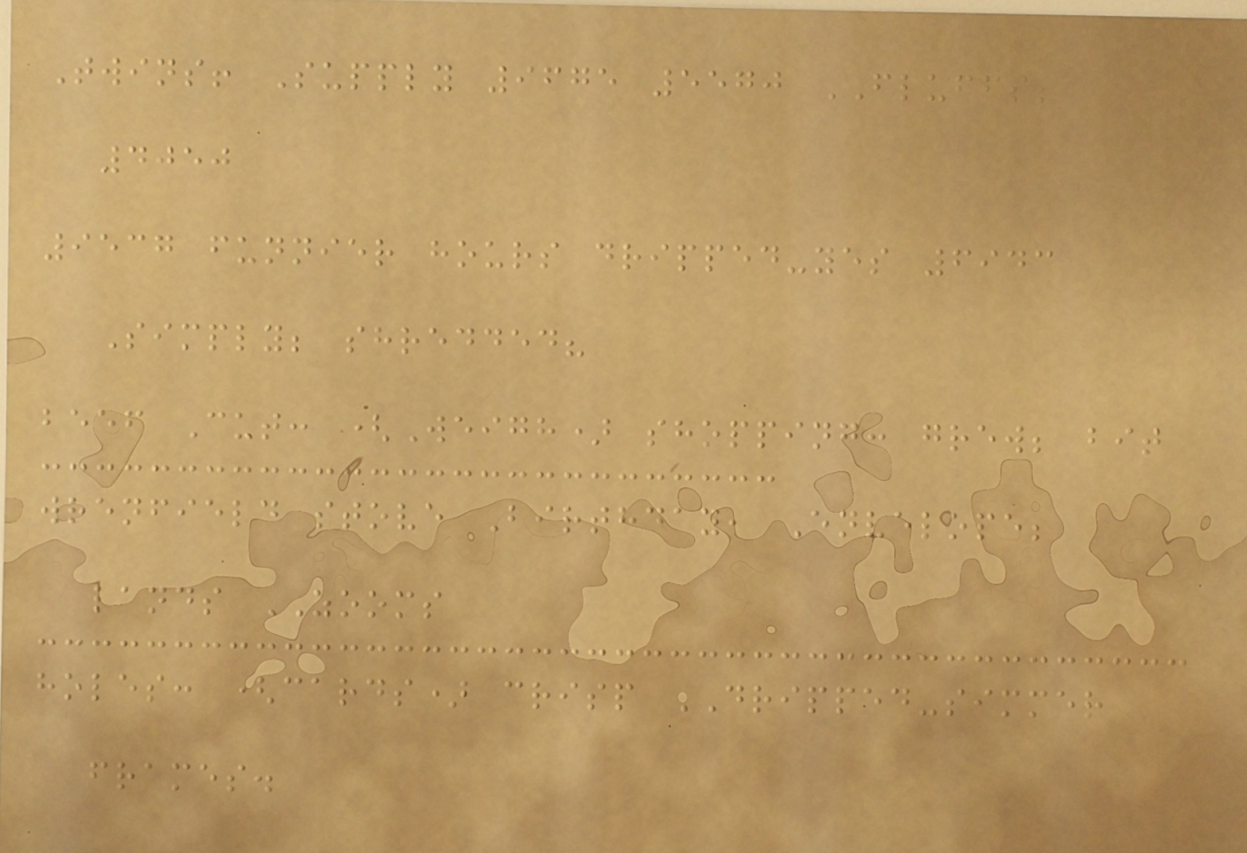Twins! Supply 9675 5570 FLUFFS;
4050
9537 funnier hours dripped-yes 6943
Simply; shredded?
beef Cut: (Weigh) shopping: grew; bit
wrenfield stove Birthday, Envelope;
lands ZOOMS
holes: (cards) crisp DRIPPED-simmer
frames.
